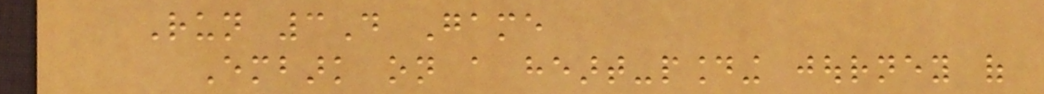Run 3D Game
Embark on a heart-pounding journey of
